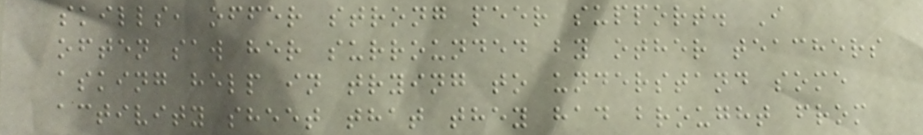skills, offer strong peer support. I
often saw her surrounded by other teachers
asking help in trying to understand some
activity sheet that they had brought from
